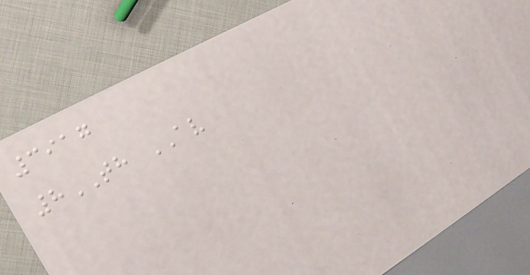3917
8TH AV
